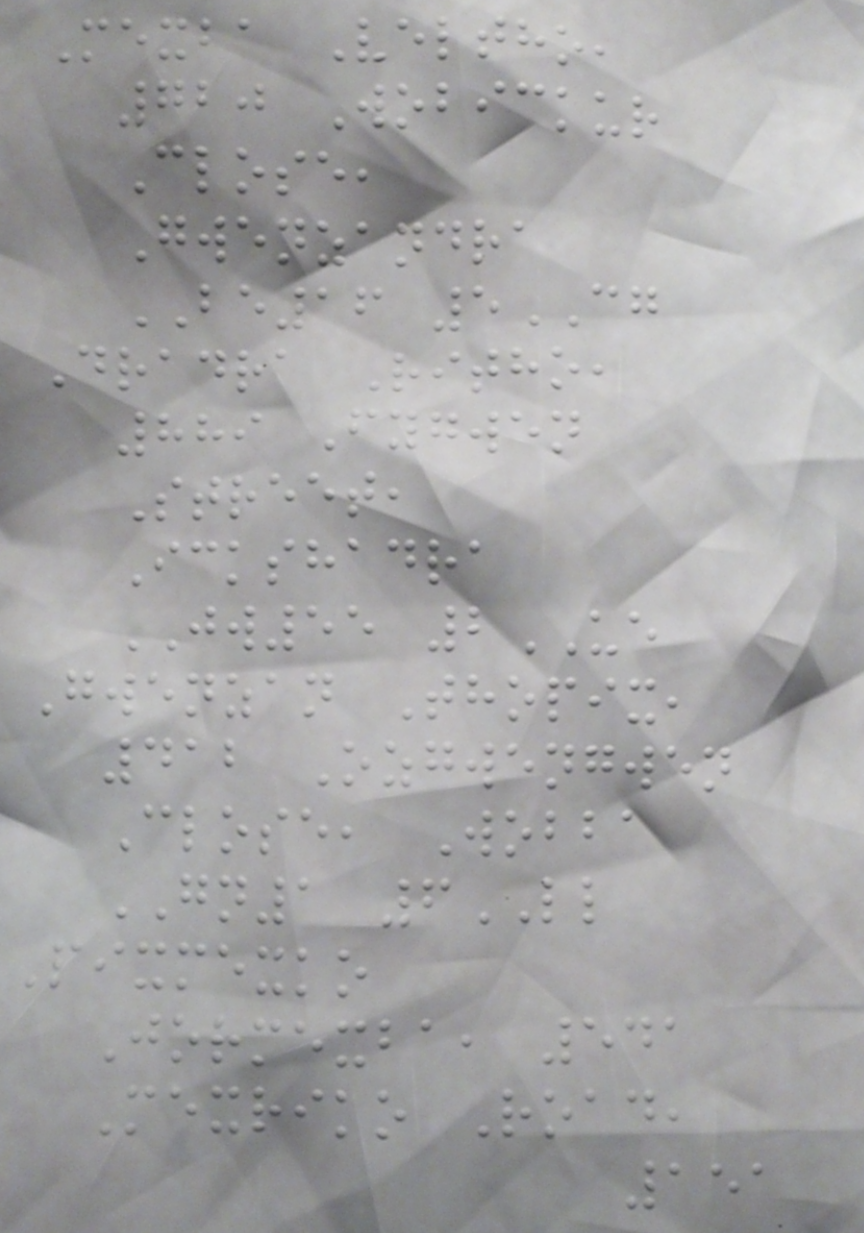Mexba Veltho,
720 Wobickur
Close,
Gwenzandra
BE16 5CG
Dradra Ritho,
889 Fygwen
Street,
Ickshadra
JW55 2UE
Gwenzan Thopix,
412 Ozgwengwen
Close, Wobba
GN1 6LL
Pixmexko
Jormexba, 541
Mexriko Road,
151
